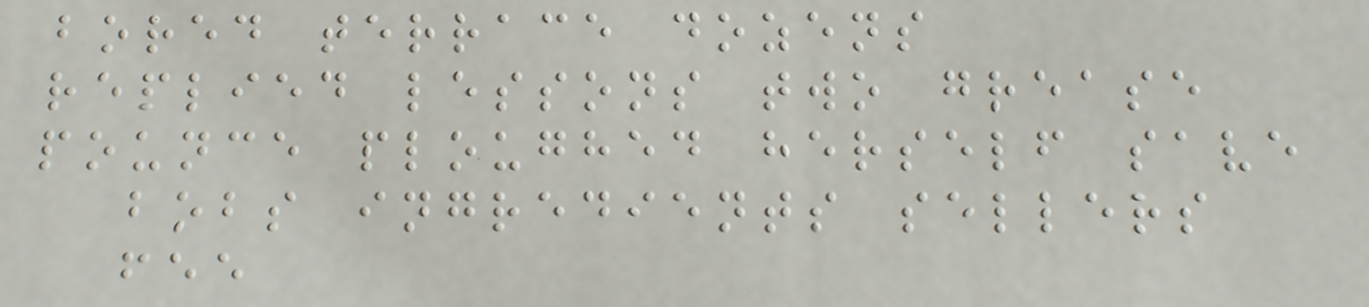bored terrace dozens
replied lessons two grease
pounce ploughed herself save
bobs ingredients sellers
fee
